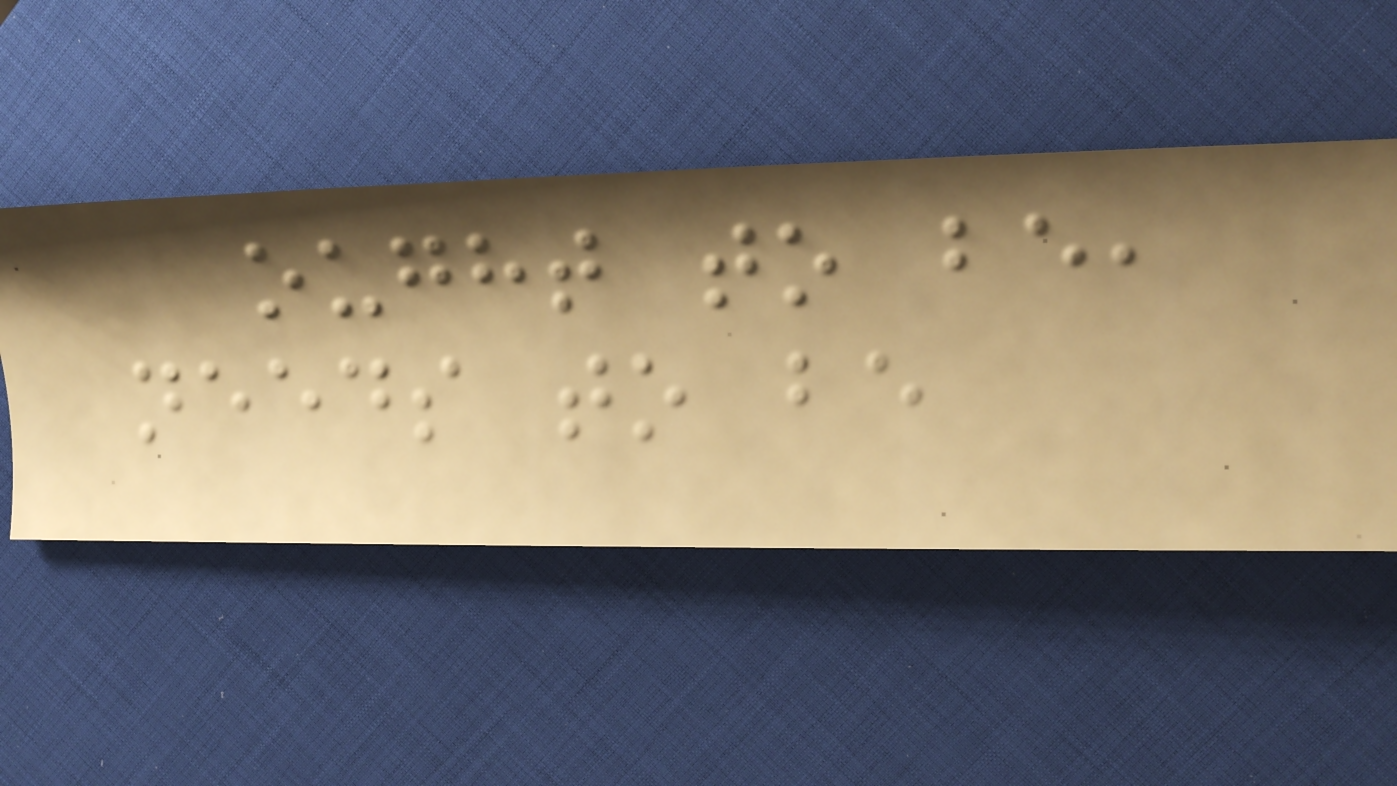ought to be,
needs to be
